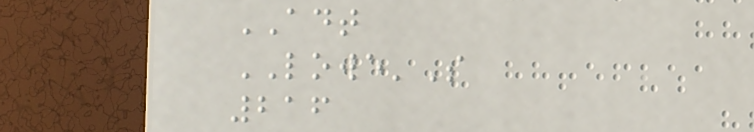ADT
LOWE'S
216
